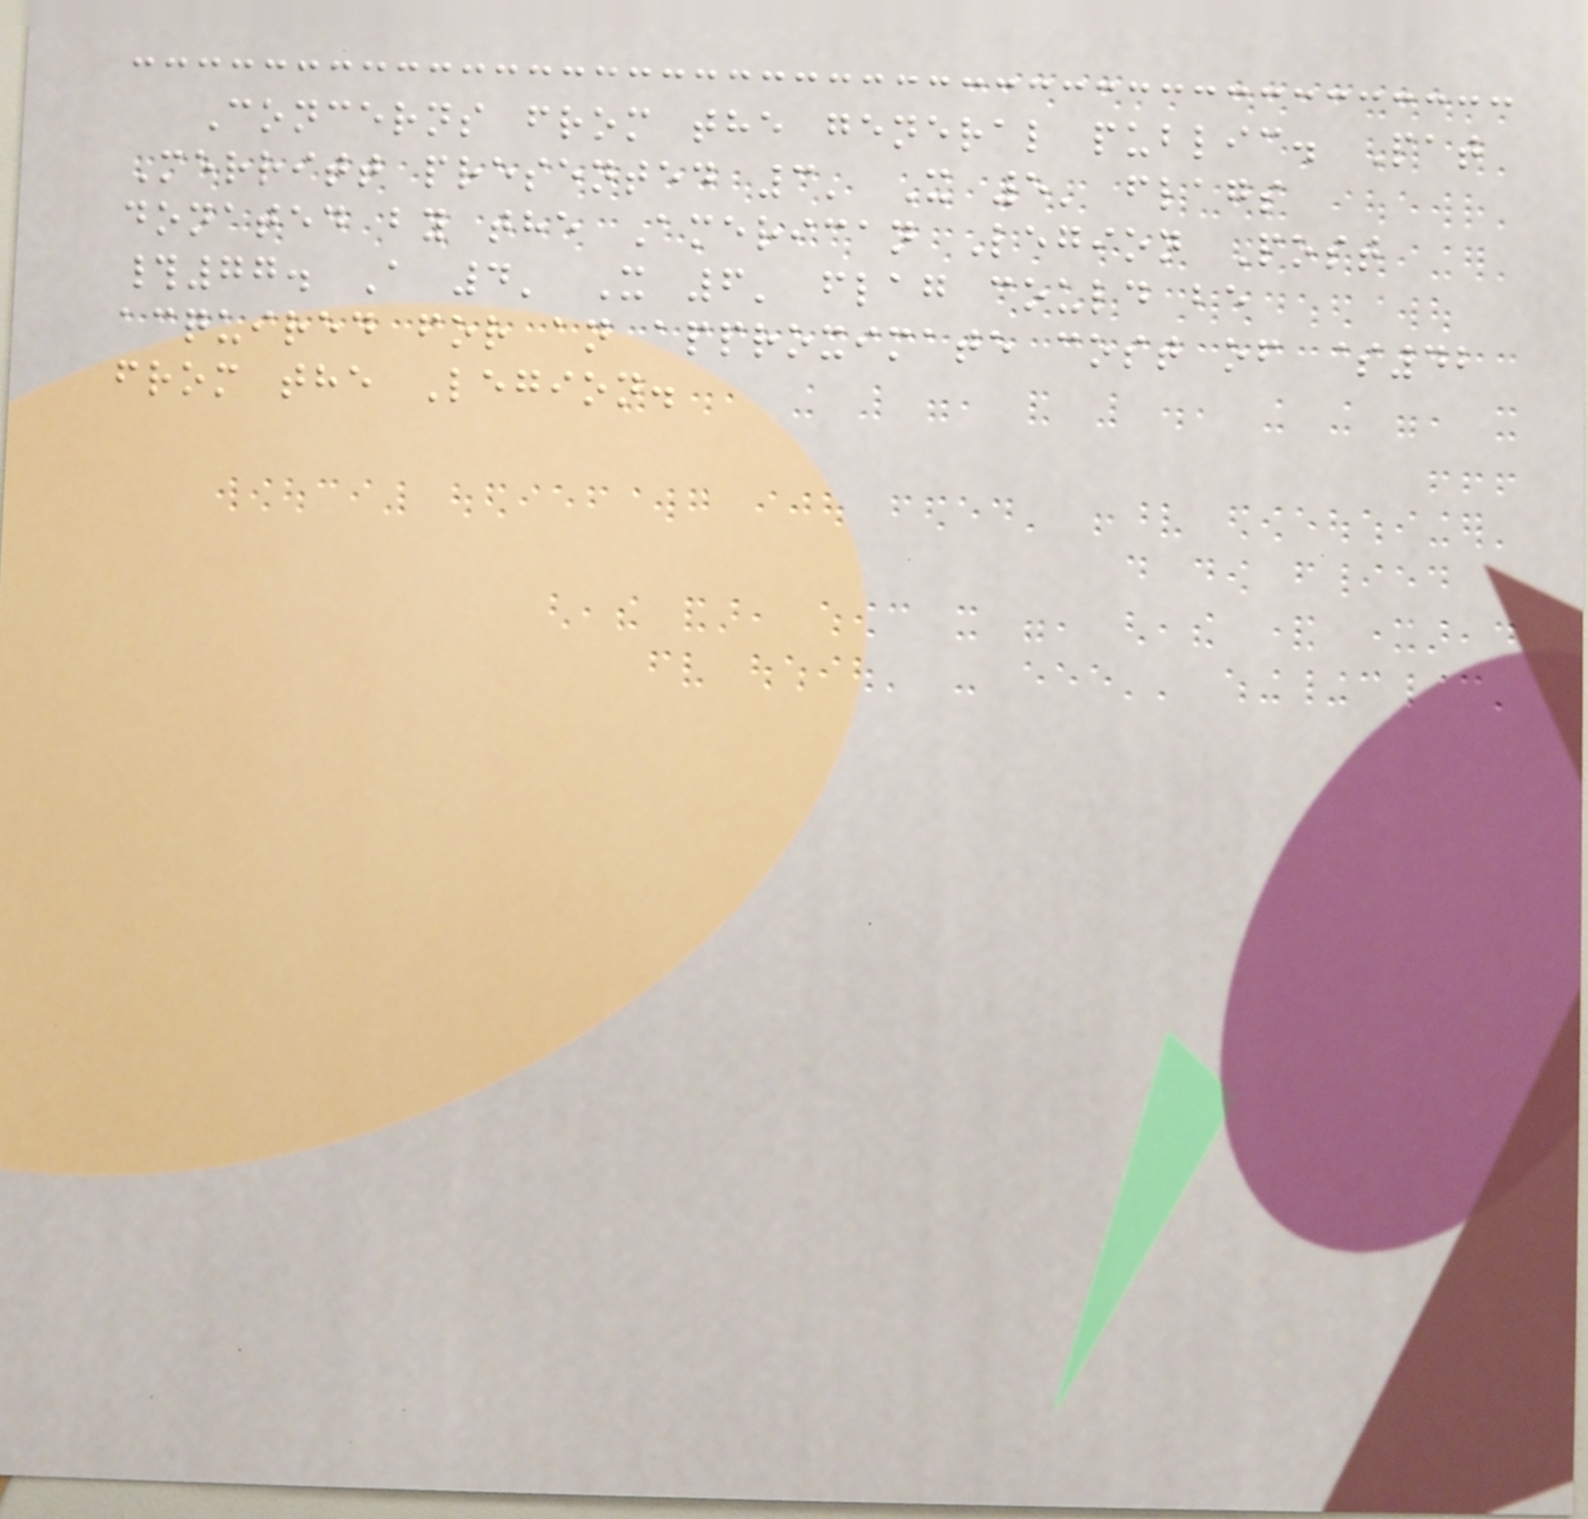Concerns from the general public. Pat
Merritt presented 3' X 5' flags
donated by the American Legion Post
#77. A 4' X 6' flag could be
acquired for an approximate cost of $42
from the Legion.
